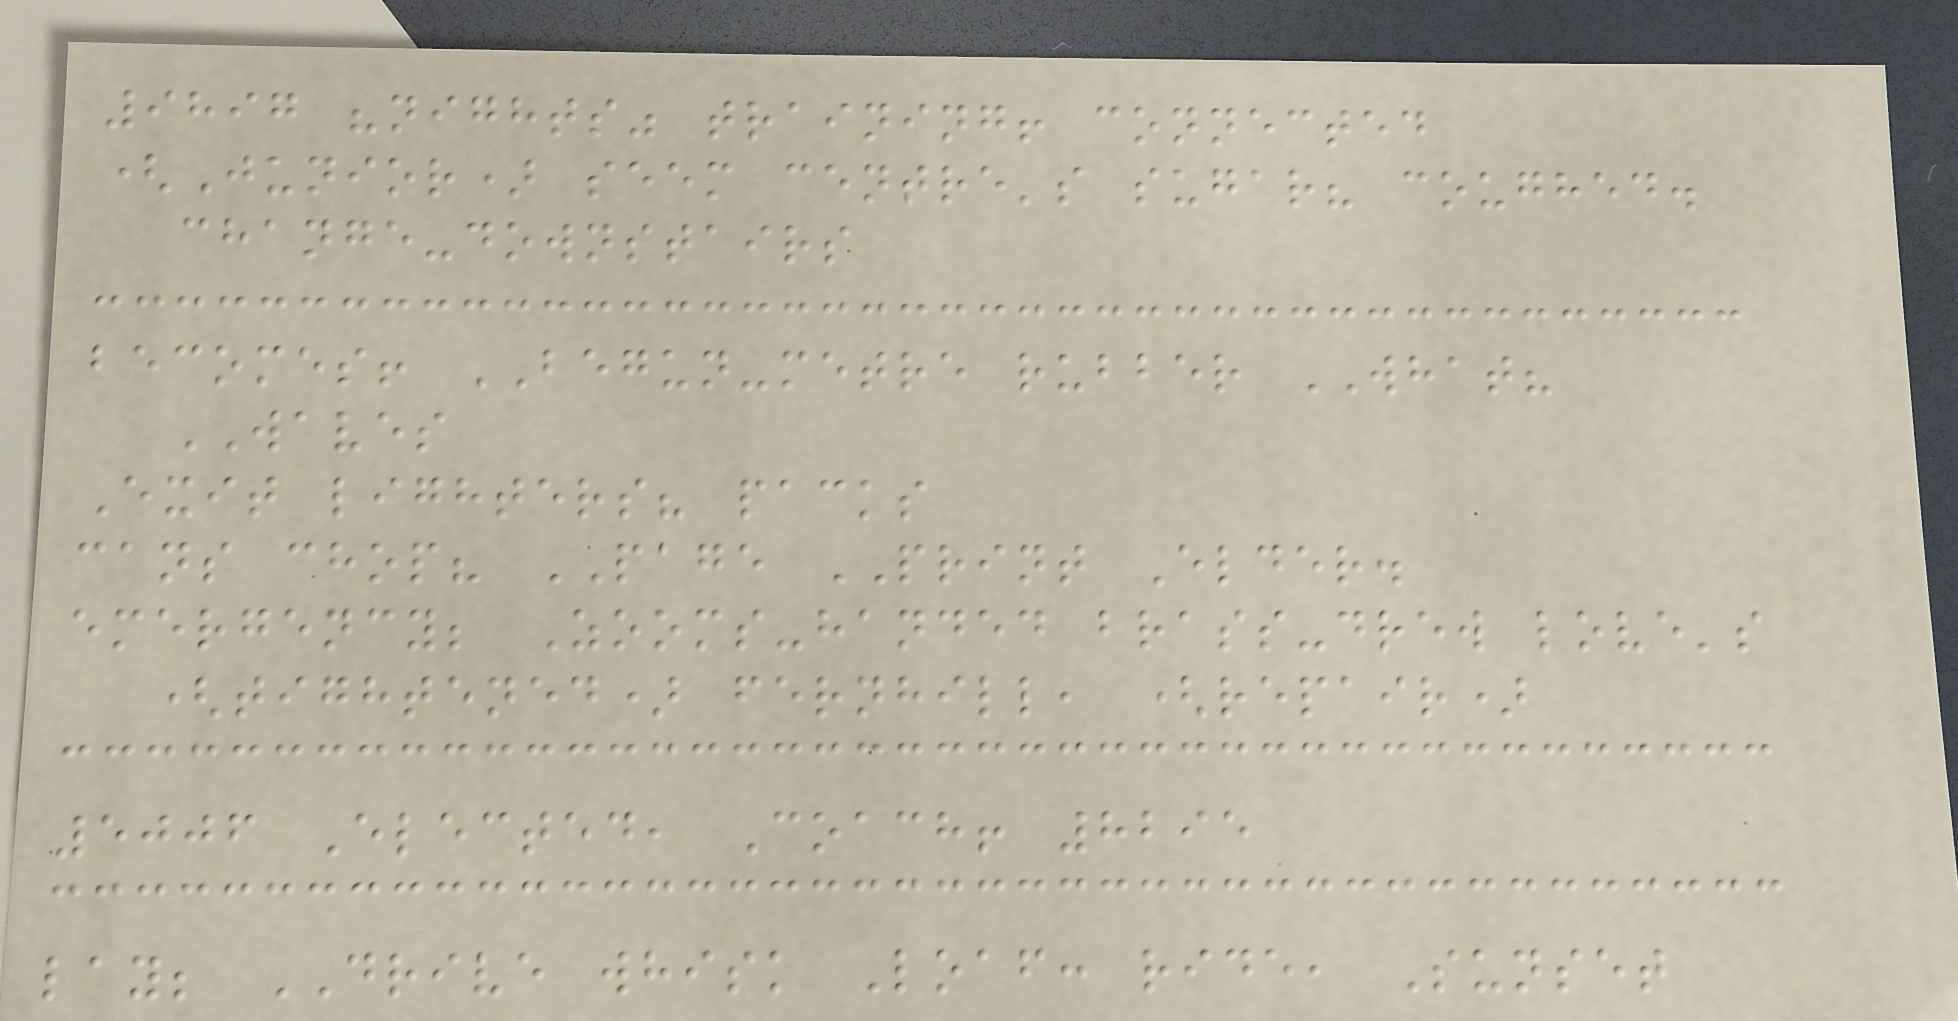9897 "nights" training! connected
(Junior) seem centre's sugar? coughed.
change-downstairs
becomes! BEGUN-metre rubber WHAT?
WAVES
Exit lighters? packs
cans chop? PAGE PRINT Elder.
emergency; Zooms-handed brass-drew love's
(tightened) fernhill, (repair)
5006 Elected, Coach! 8295
lay; DRIVE whisk Loaf: ride, Sunset
